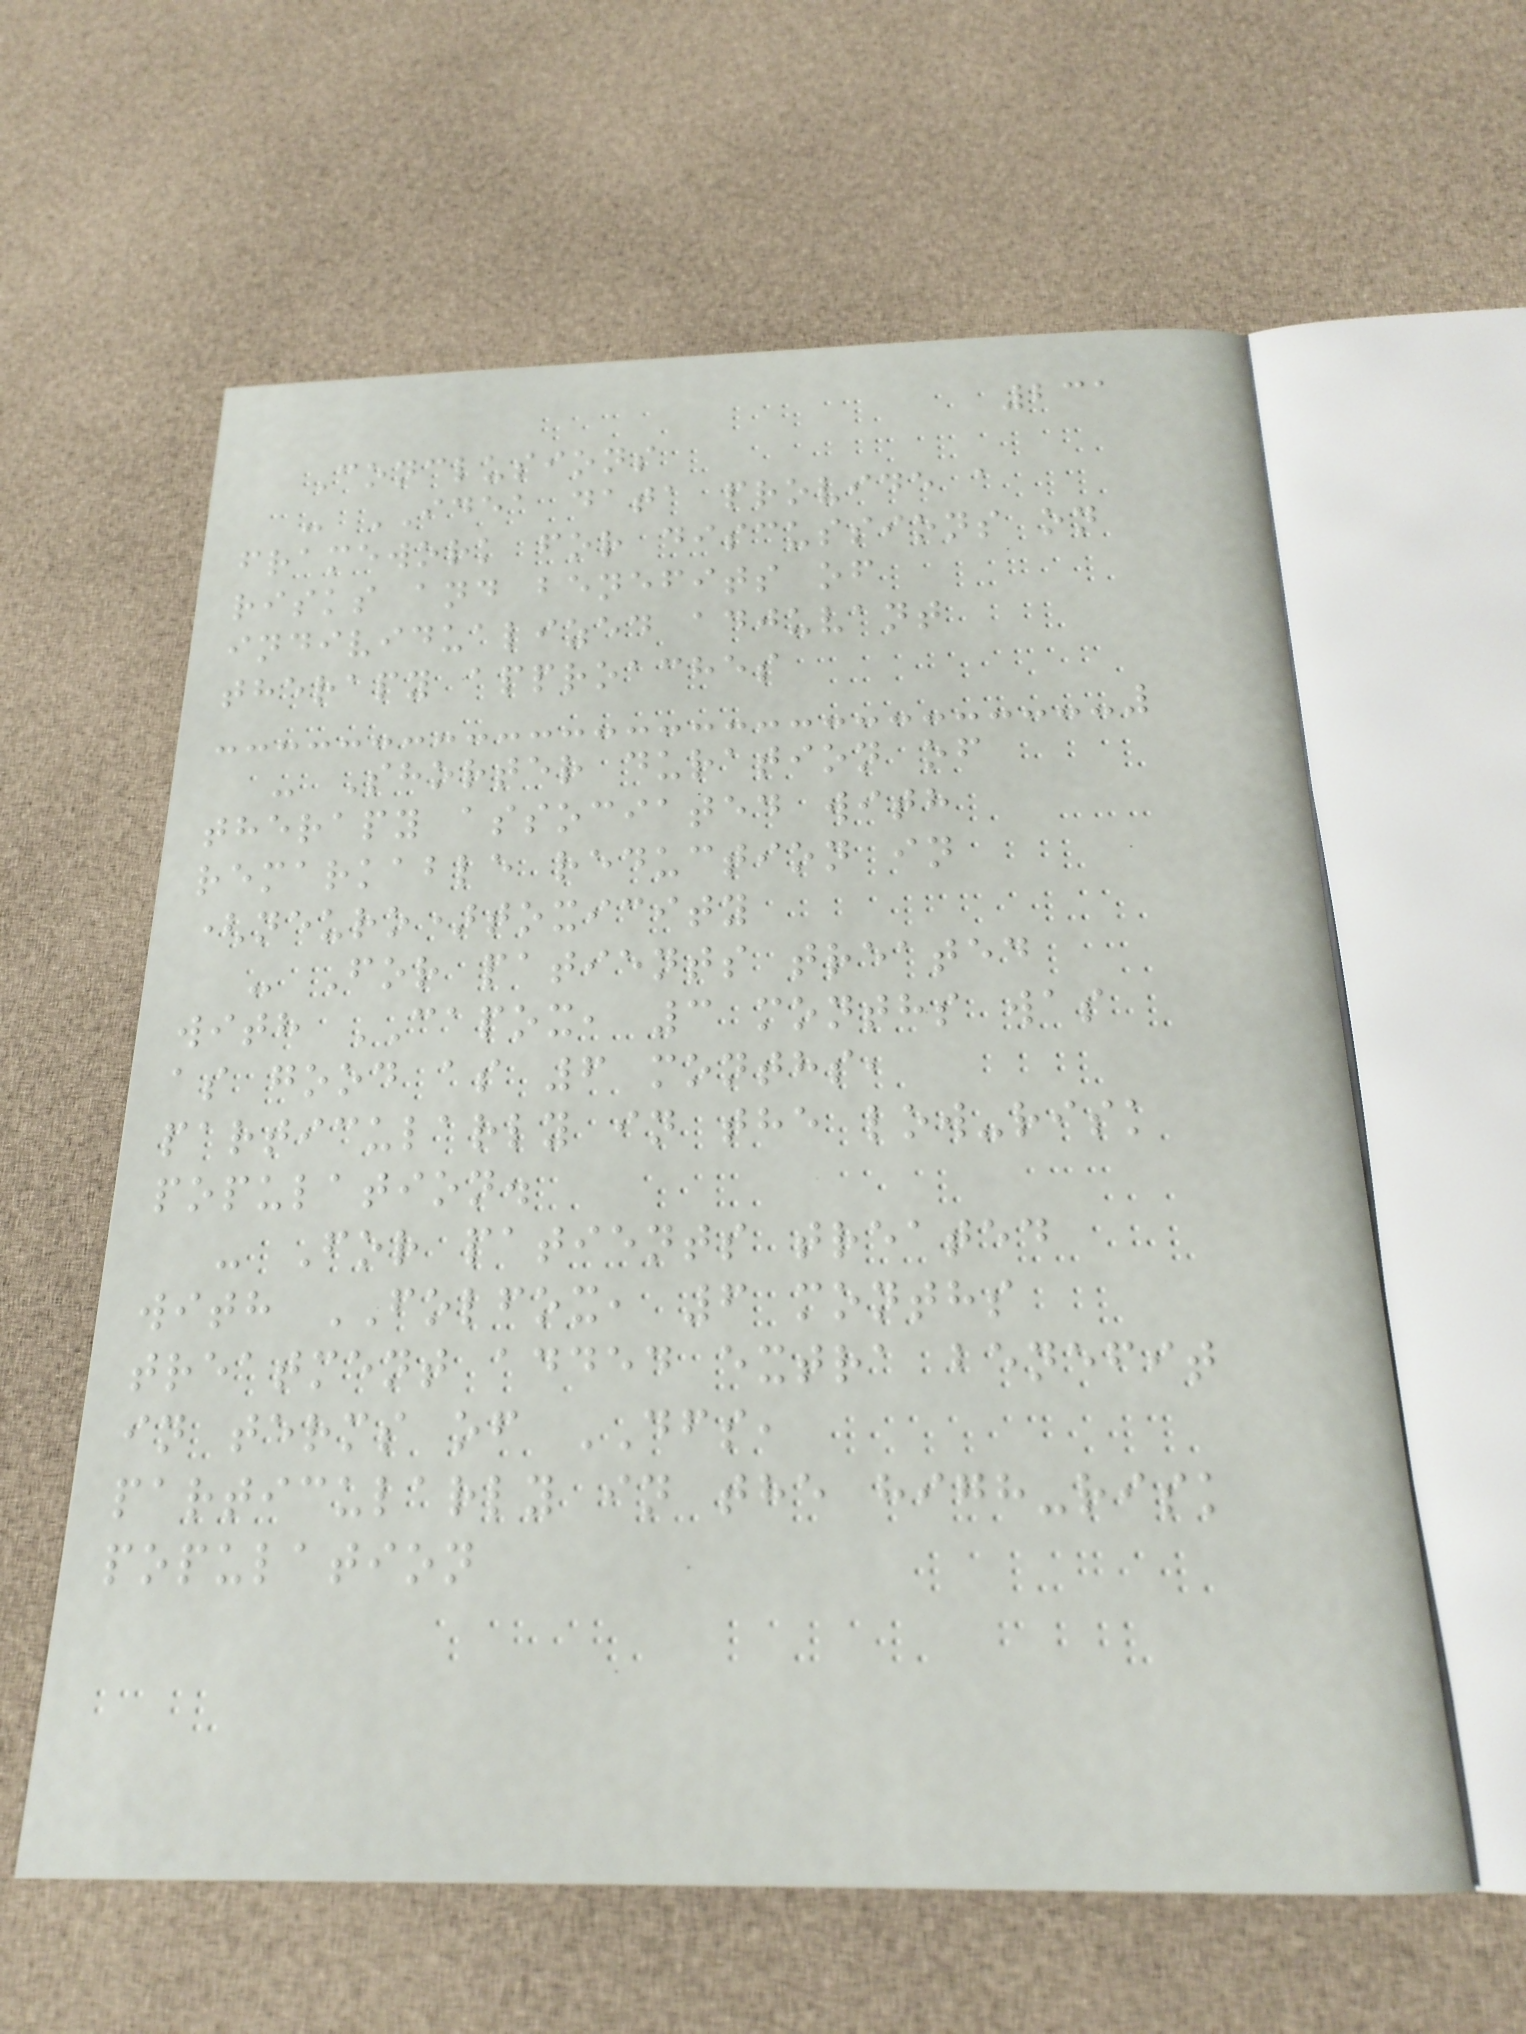231
Conclusions
- IDEA data provide a
framework for discussions on
risks and benefits of
individualized adjuvant
therapy approaches
- Shorter duration of
therapy associated with
remarkable reduction in
(neuro)toxicity
- For patients treated
with CAPOX, 3 months was
as good as 6 months,
particularly in the low-risk
population.
- For patients treated
with FOLFOX, 6 months
treatment added extra benefit
in terms of DFS,
particularly in the high-risk
population
